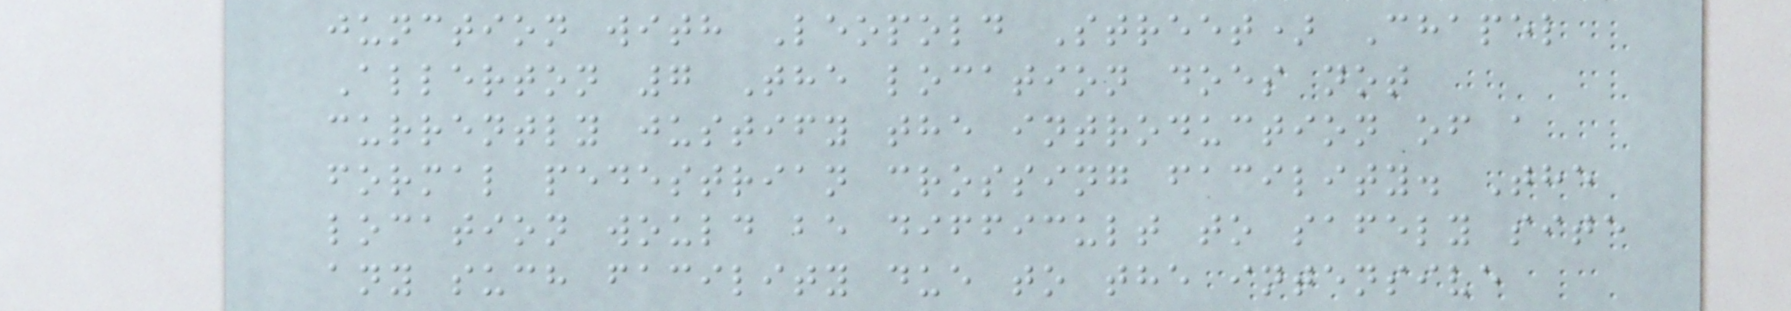junction with Leopold Street) Chapel
Allerton 7 The location does not
currently justify the introduction of a
formal pedestrian crossing facility. The
location would be difficult to safely site
any such facility due to the intensive
